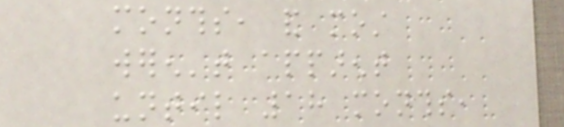months, and most
weren't apparent
until 18 months,
